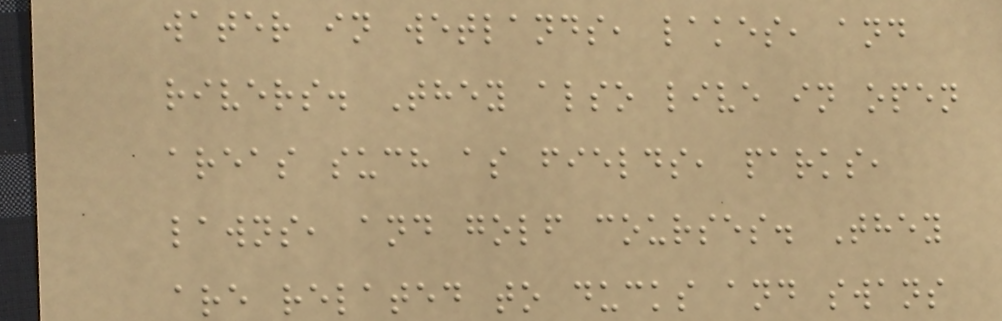water in wetlands, lakes, and
rivers. They also live in open
areas such as fields, parks,
lawns, and golf courses. They
are related to ducks and swans
